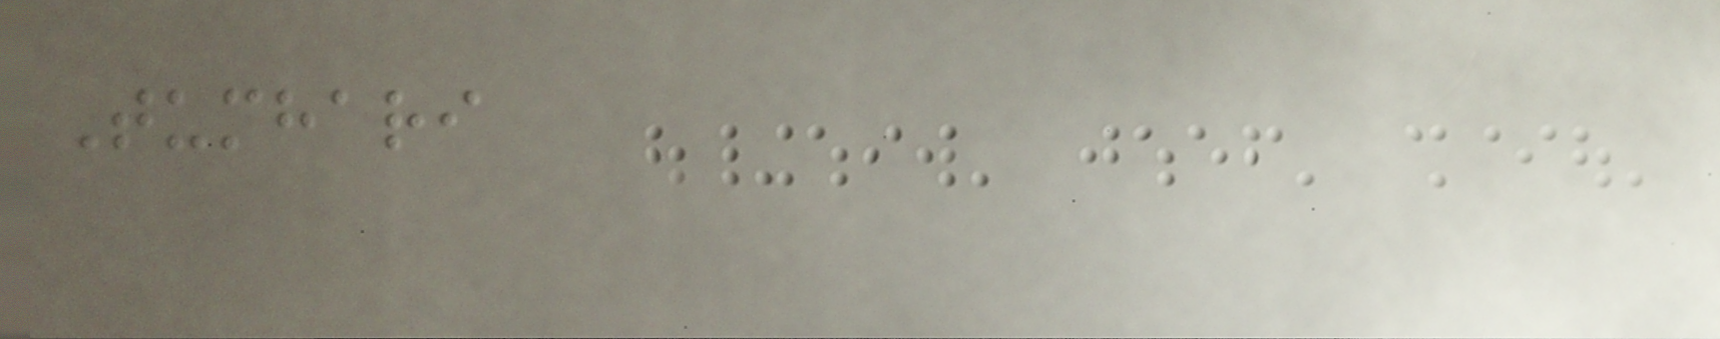Tumhari
